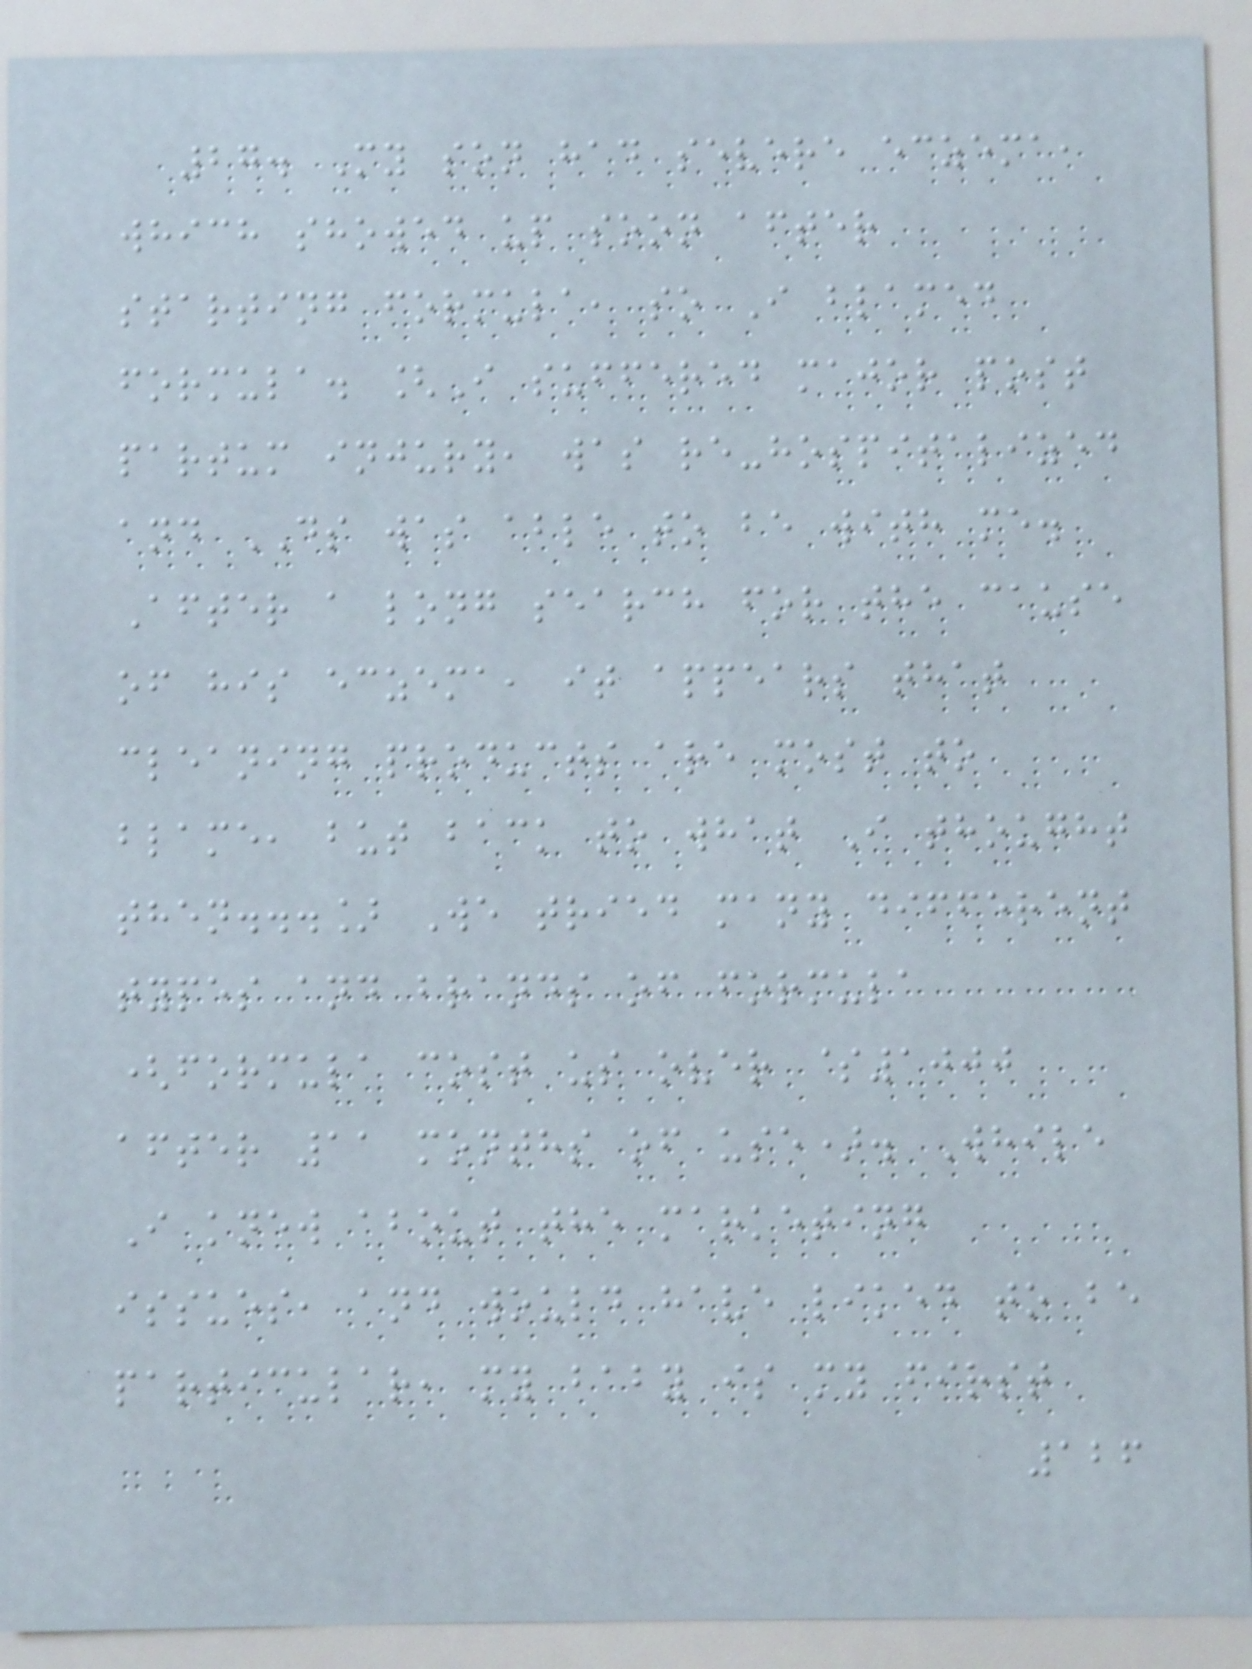27. My son had severe eczema,
which showed up soon after
starting formula, so I blamed
formula. [I suffered major post
partum injury, was re-hospitalized
and DS was able to be with me.
After a long search for the cause
of his eczema, it appears that
cleaning products are most to
blame, but back to what I thought
then...] We tried many different
types and brands of formula
(formula cost us over $1000
after 11 months of use). While
I knew about the marketing
issues, and would have liked to be
particular, my baby is my first
126
